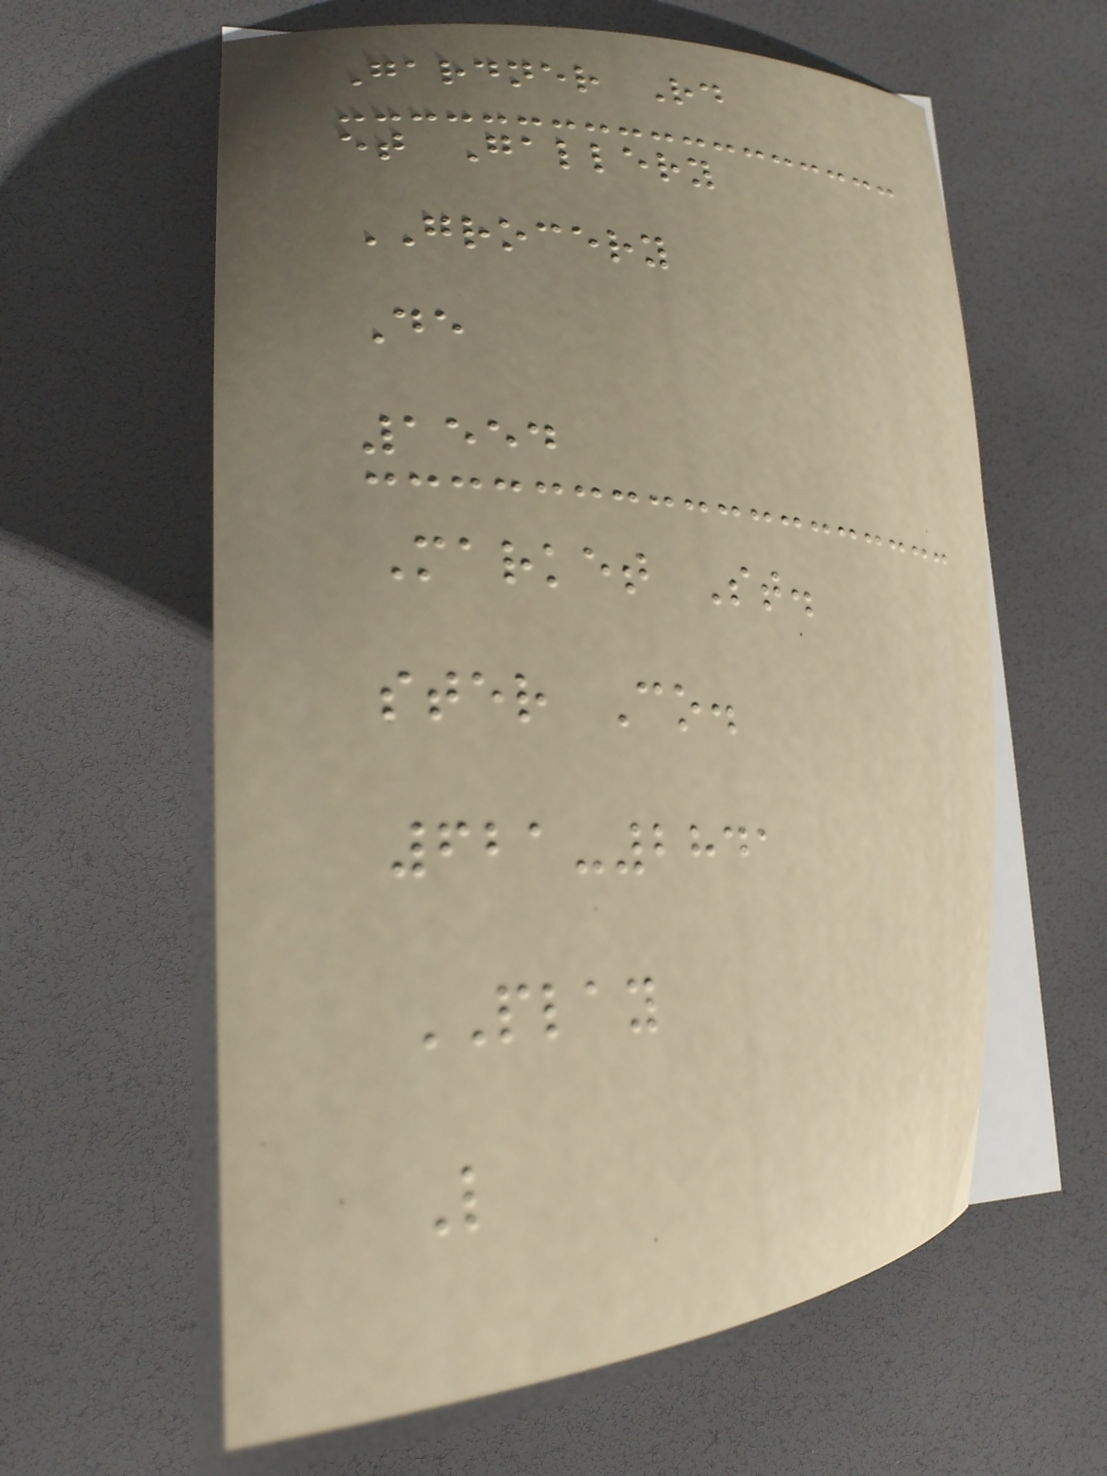Gardner Rd
et Gallery
GROCERY
De
1554
Market St.
ster Co.
621-2841
PLAY
L
